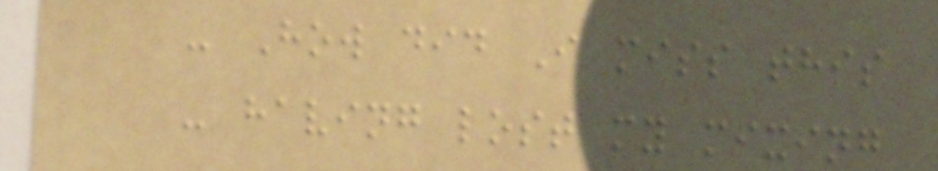- How did I miss this
- having lost my mixing
